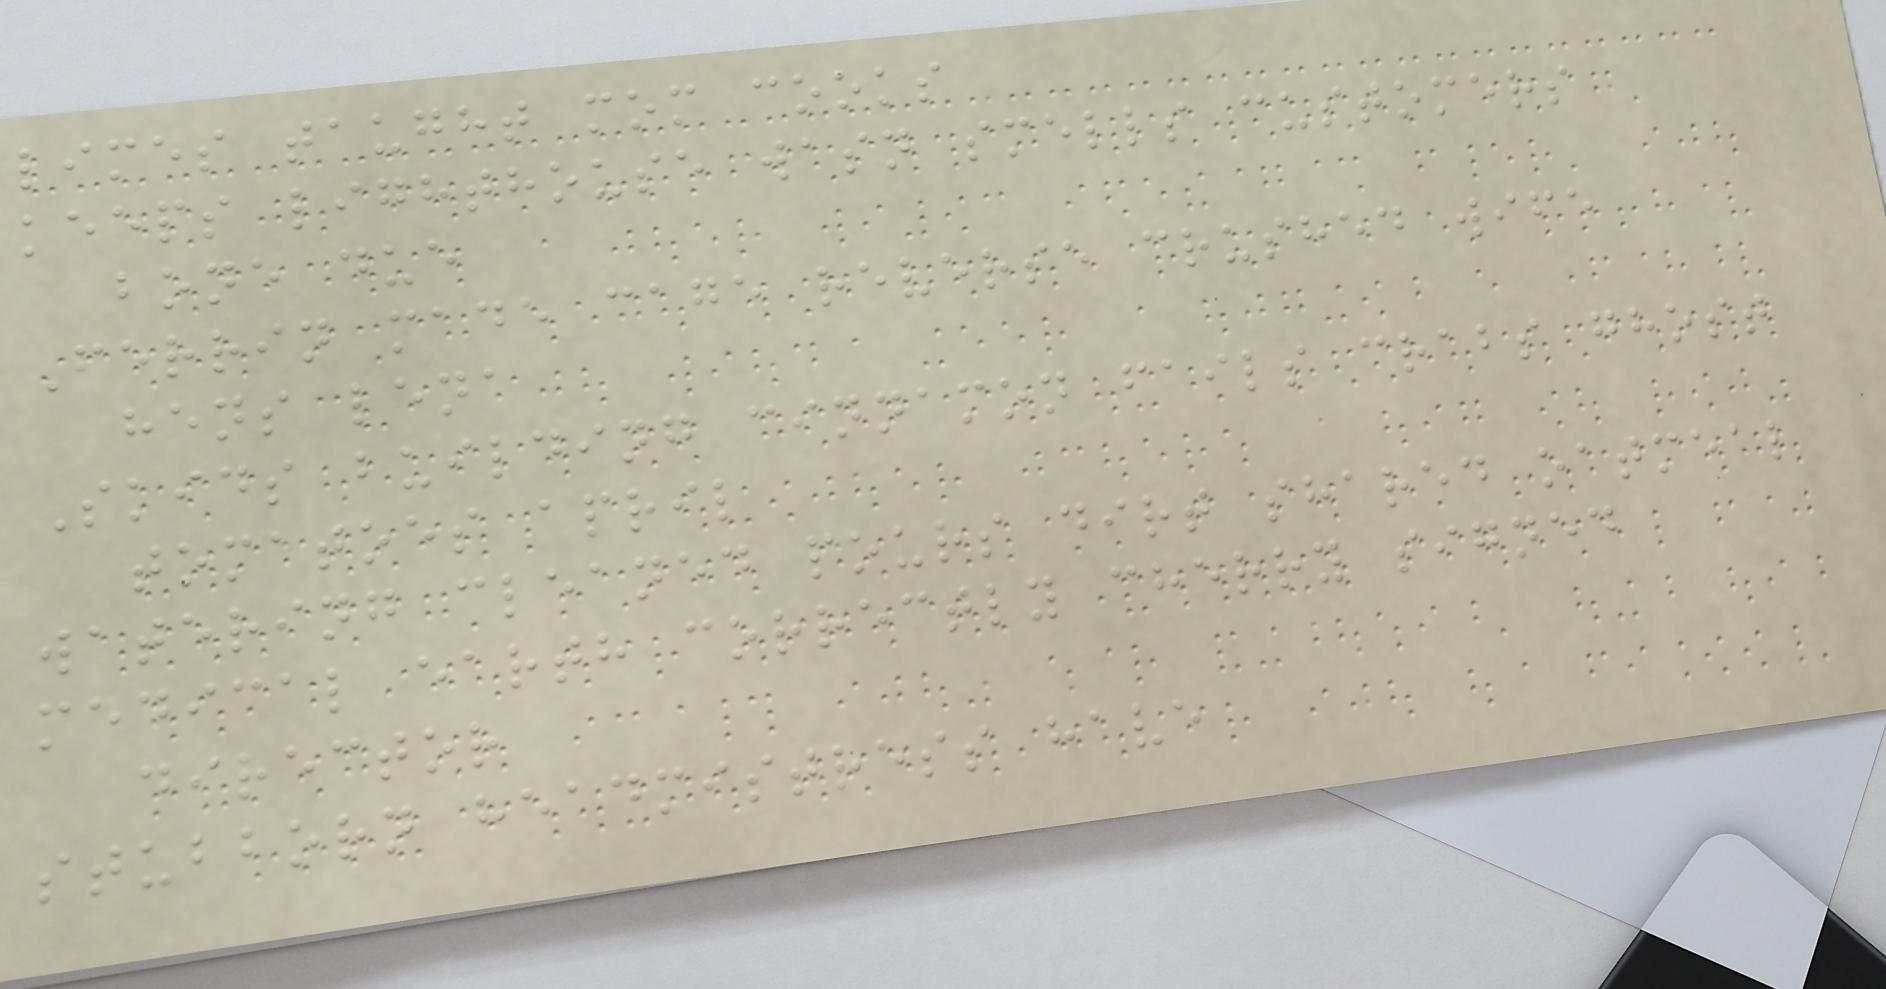limes taught mom cooks
keeps lighthouse wasn smells customers
bone due
Ferrin made cage reverse crushed wife
hens lena
Skids building cinnamon fails crabs ghost
tomatoes april
watering cleaned pours dirt shared oatmeal
medical earth correctly cherry signed
director
stubborn headmistress have
